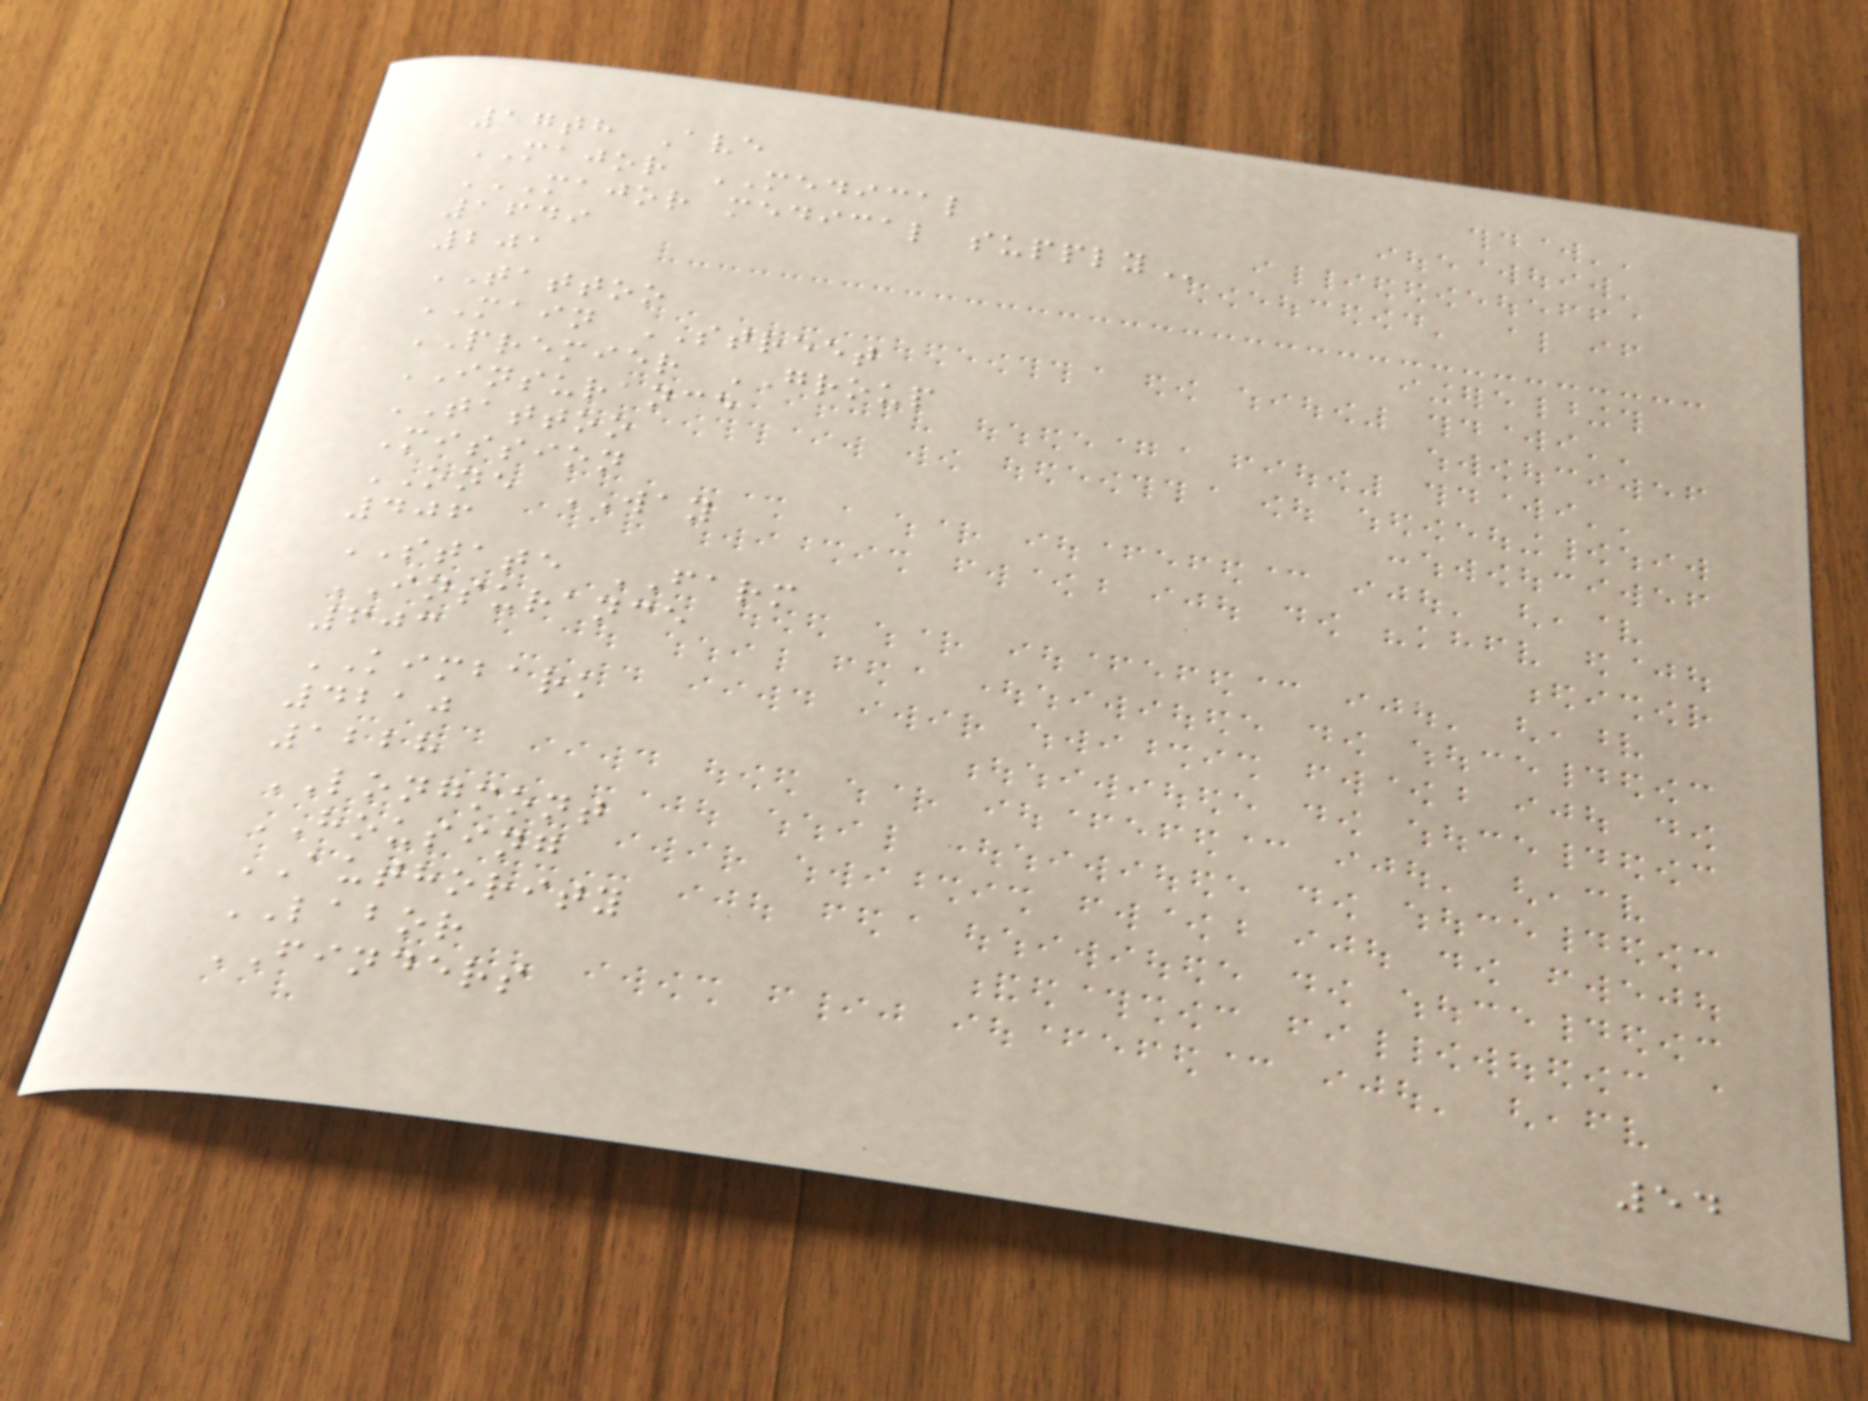17th Ave
MAJOR MEDICAL
MAJOR MEDICAL SUPPLY
1649
201
TATTOO
MAIN STREET
PREMIER GROUP
INSURANCE
TATTOO
Mission
ONE WAY
406
STATE FARM
INSURANCE
603
KIMBARK
4210
1228
LONGMONT
HOUSING
AUTHORITY
LABOR
FINDERS
54
